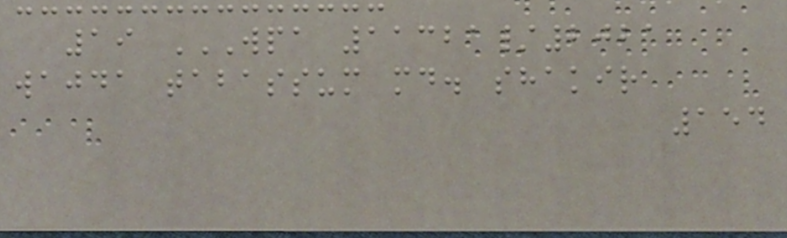19 WPA 11321/2021
WAJDA TABASSUM MD. SHAKIR
154
